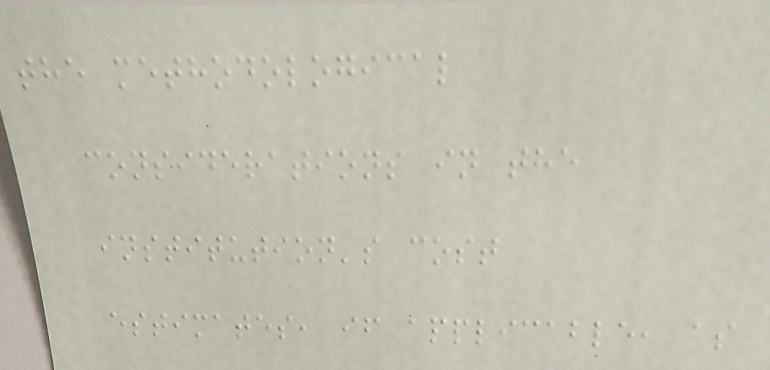the methodological
considerations in the
institution's cost
estimates, if applicable, as
